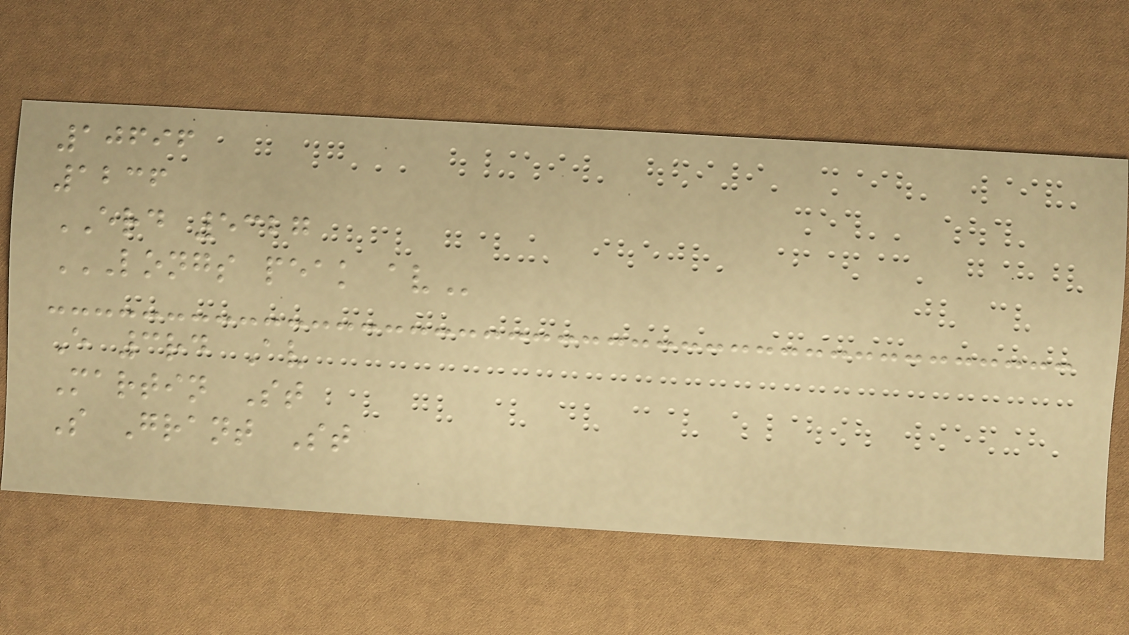10696
1236
ERD 5327
LONGS PEAK AV
E 3rd Av
Martin St
S Grant St
